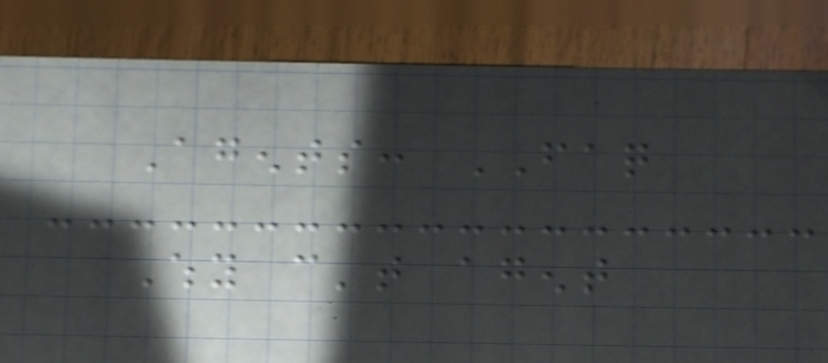Agents: FAQ
Why can't agent
